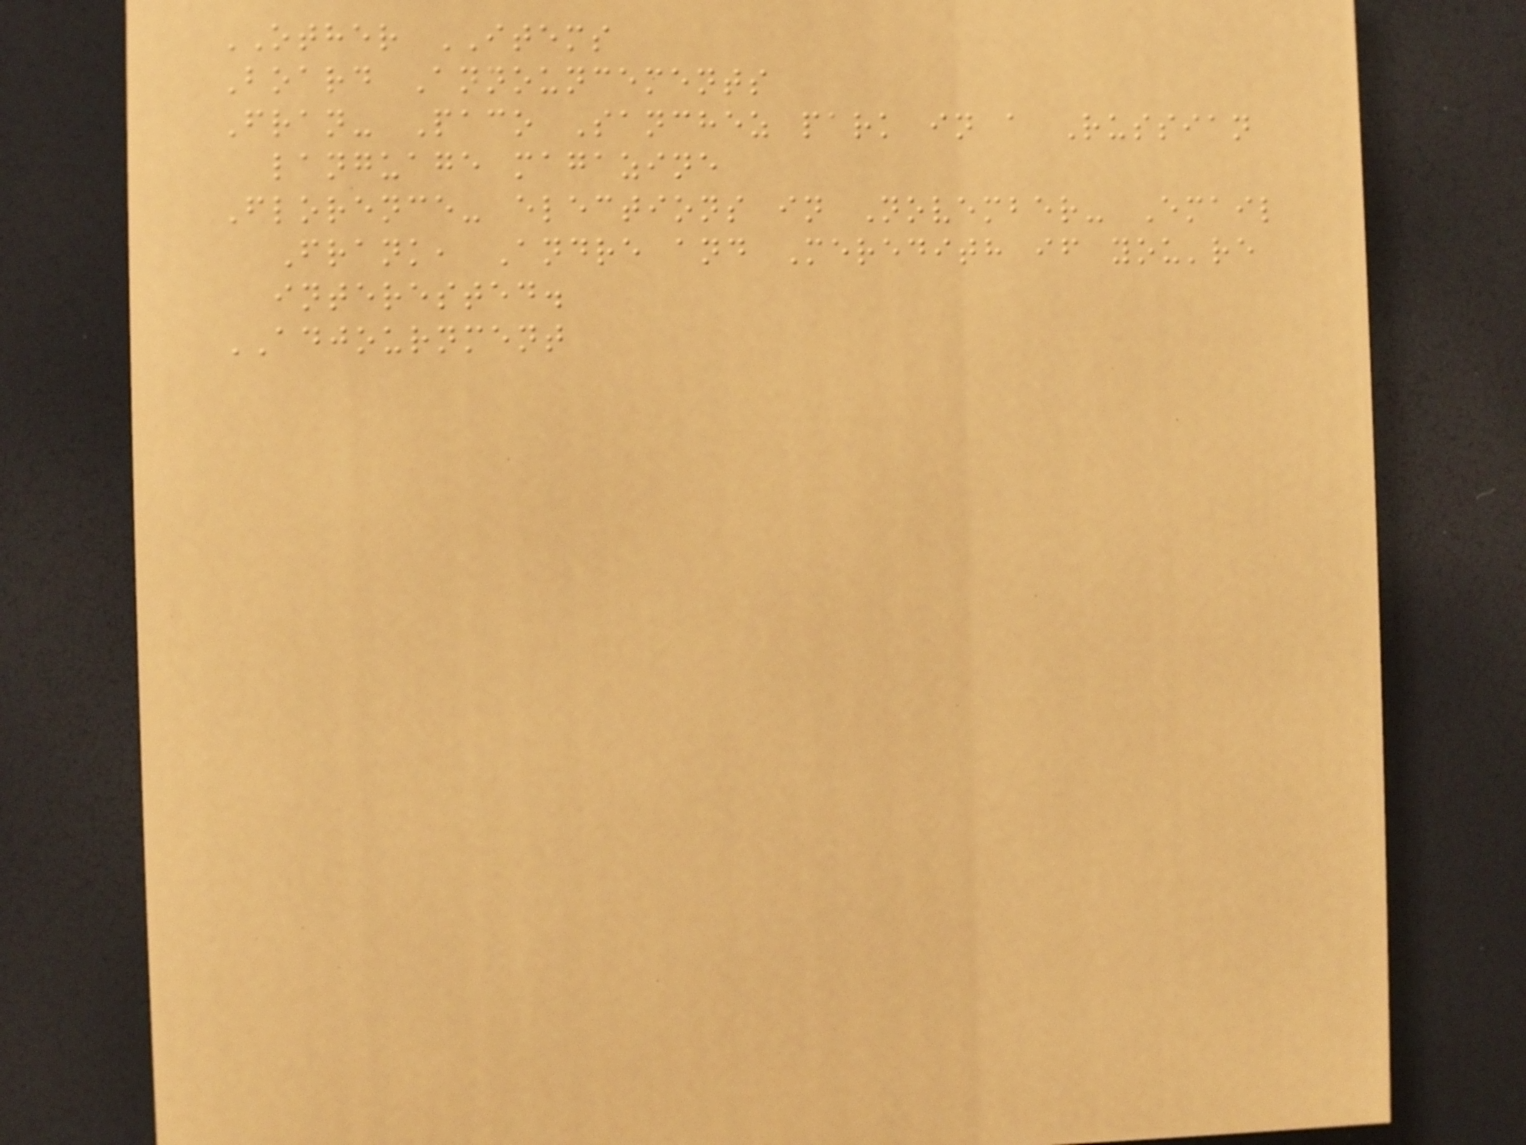OTHER ITEMS
Board Announcements
Fran- Paco Sanchez park in a Russian
language magazine
Florence- elections in November- Email
Frank, Andre and Meredith if you're
interested.
ADJOURNMENT
